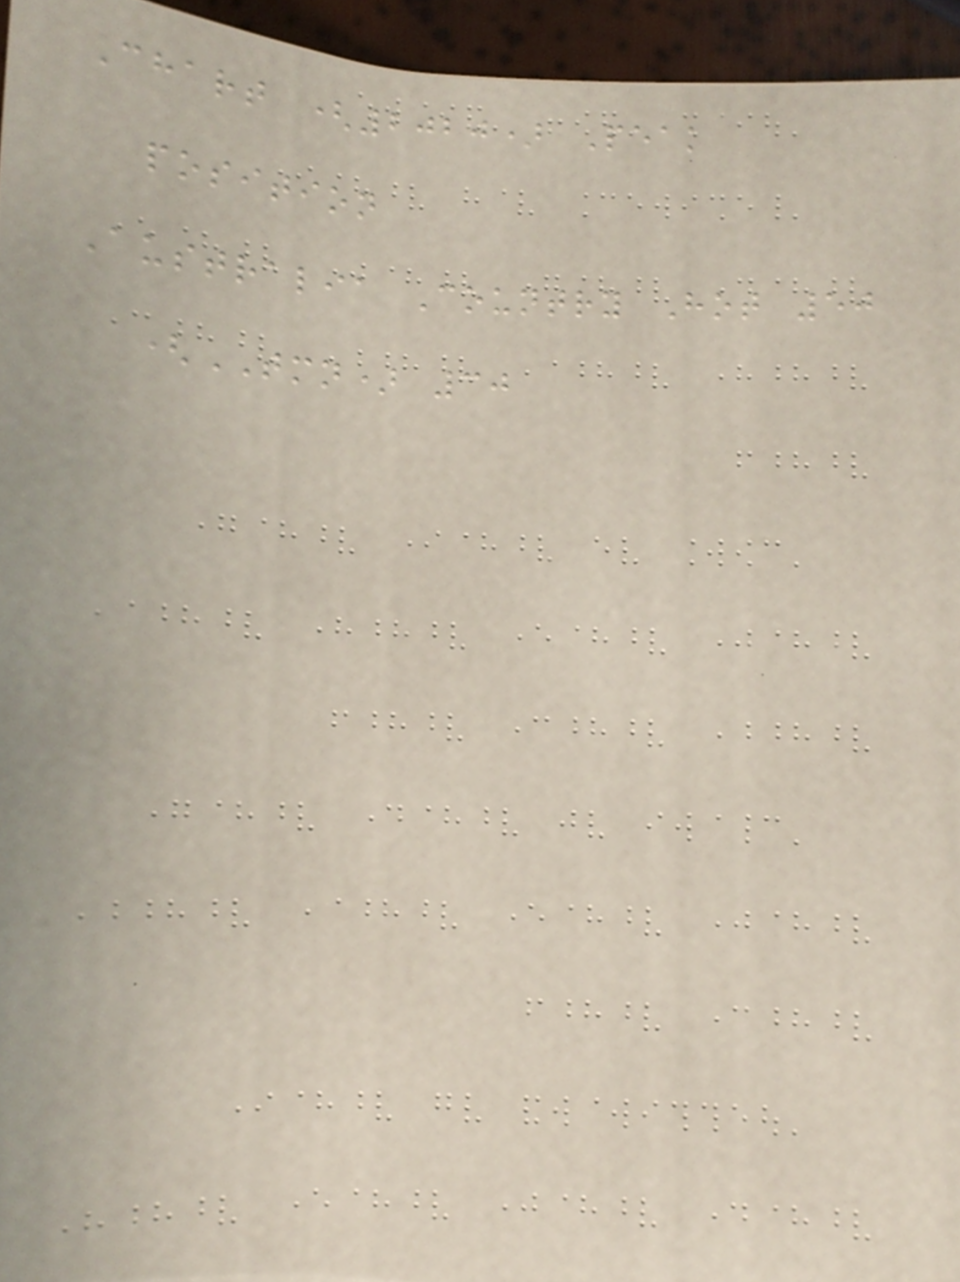Chart (2020) Peak
position
Australia Country Hot 50
(TMN) 30
